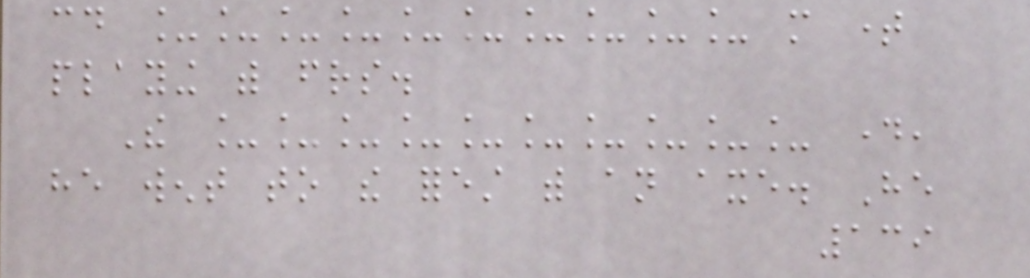could __________ more time
playing with friends.
The __________ day,
he went to the forest with an axe. He
139
